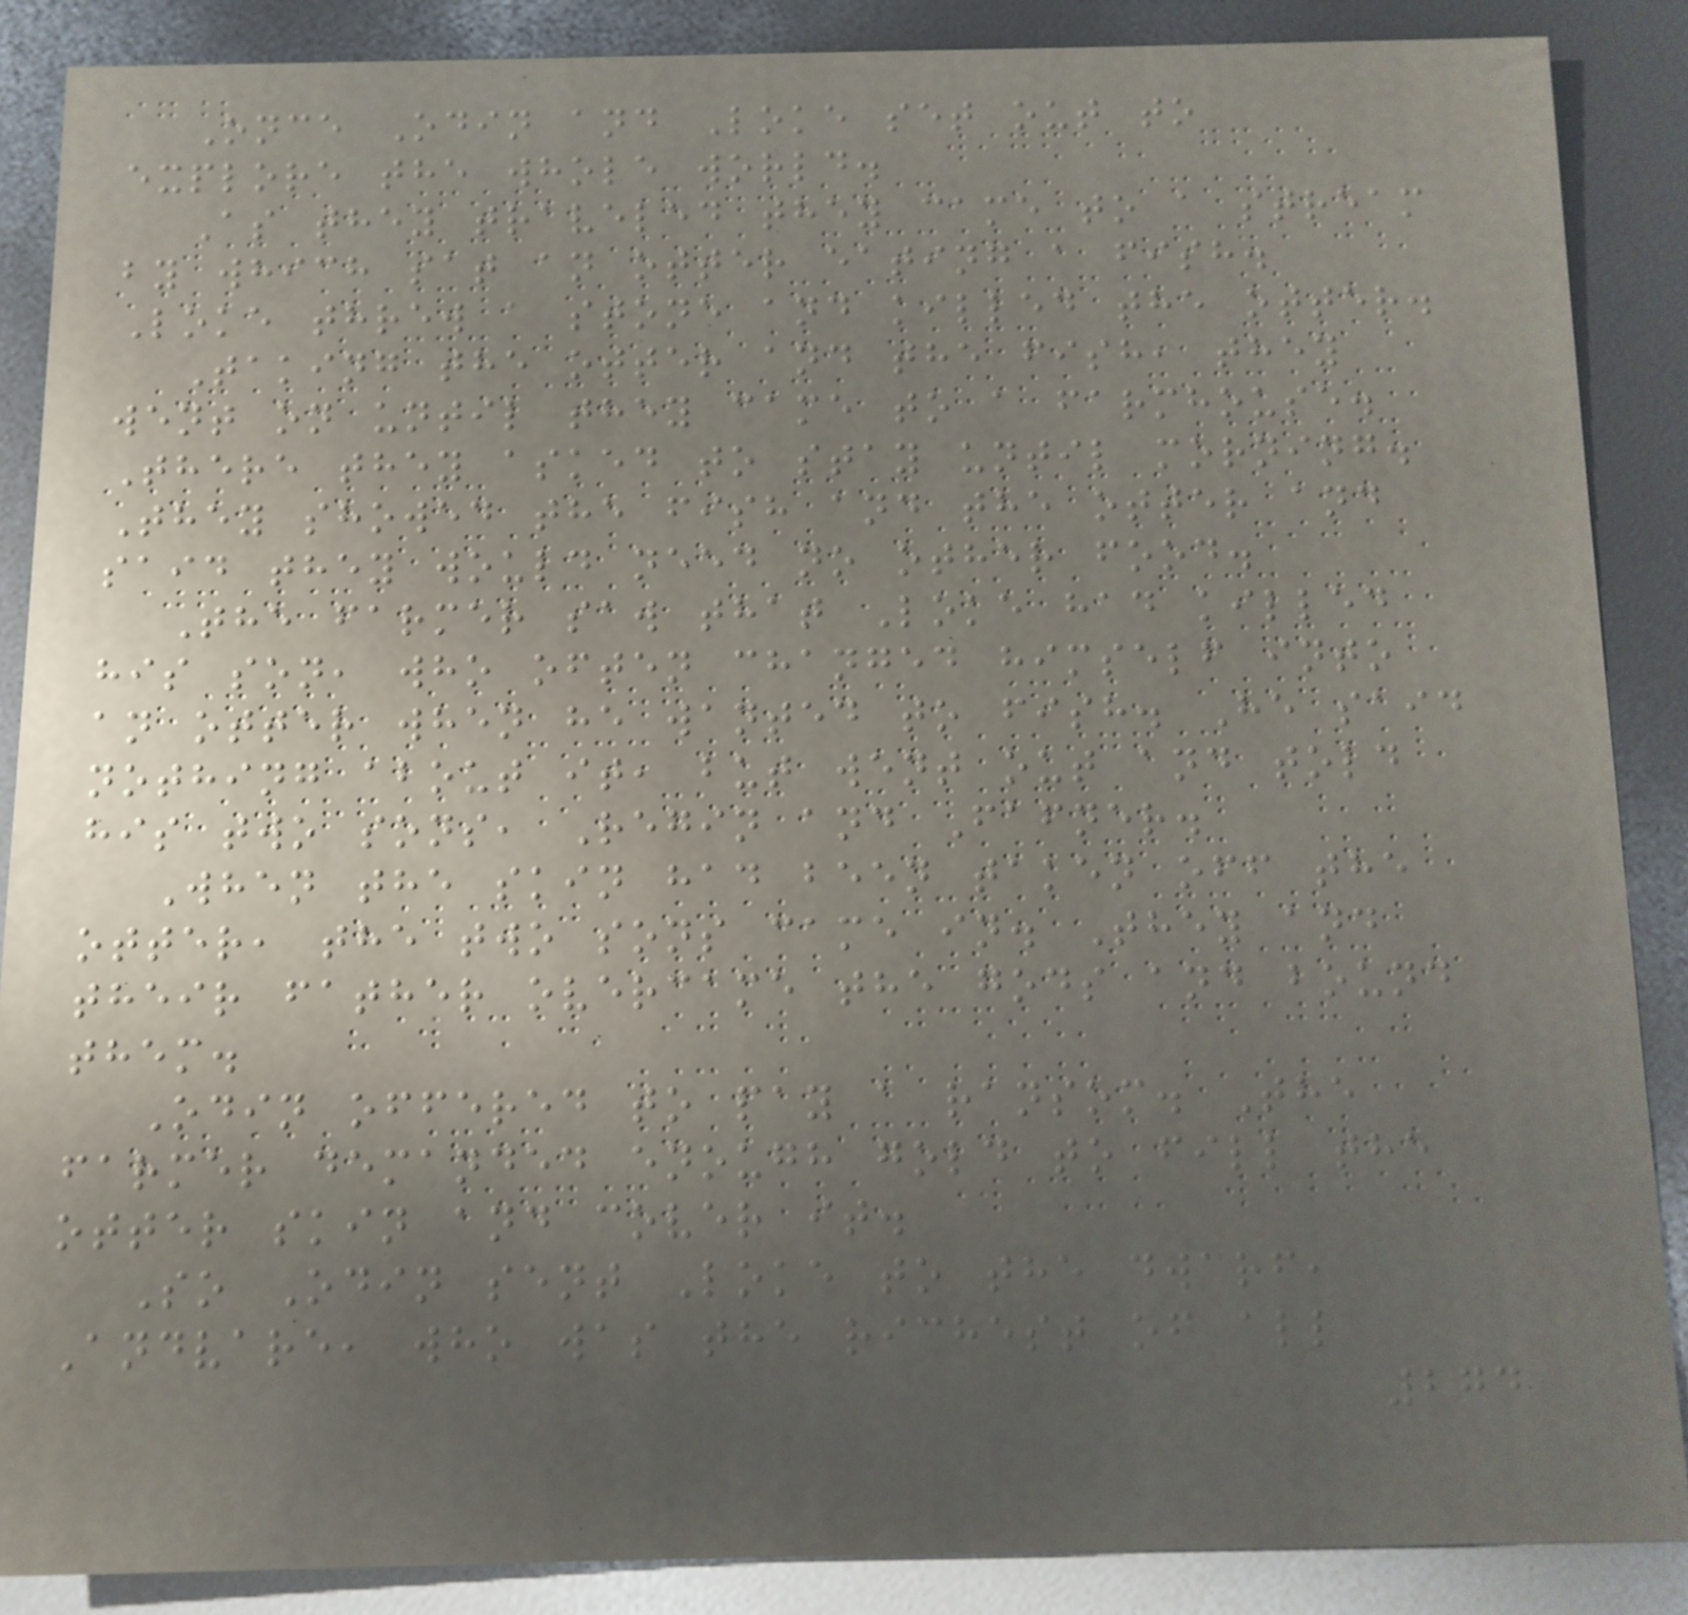Once Odin and Loke set out to
explore the whole world.
As they traveled they came to a stream
by which sat an otter eating a fish.
Loke threw a stone and killed the otter.
Taking the otter and the fish, they
went on until they came to a farmhouse.
There they asked to stay until morning.
They showed the fish and the otter and
said they would need no other food.
The farmer saw that Loke had killed
his son, who often changed himself into
an otter when he wanted to fish. He said
nothing about it, but went out and told
his two sons, Regin and Fafner.
When the skin had been taken off the
otter, the two sons came in. They and
their father overcame the gods and bound
them.
Odin offered to pay a ransom. The
farmer demanded enough gold to fill the
otter skin and cover it.
So Odin sent Loke to the dwarf,
Andvare, who was the richest of all
274
